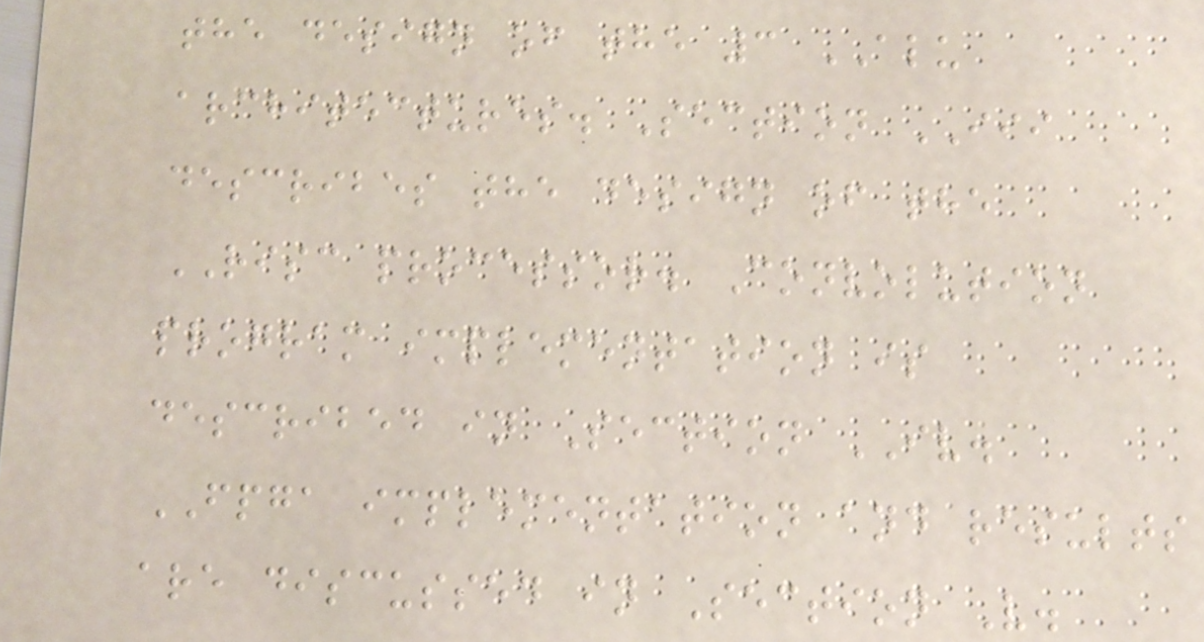the design of the 3 ALU
architectures. Section III
describes the design of the
RISC processor. Convolution
program implementation is
described in Section IV.
FPGA implementation and results
are discussed in Section V.
